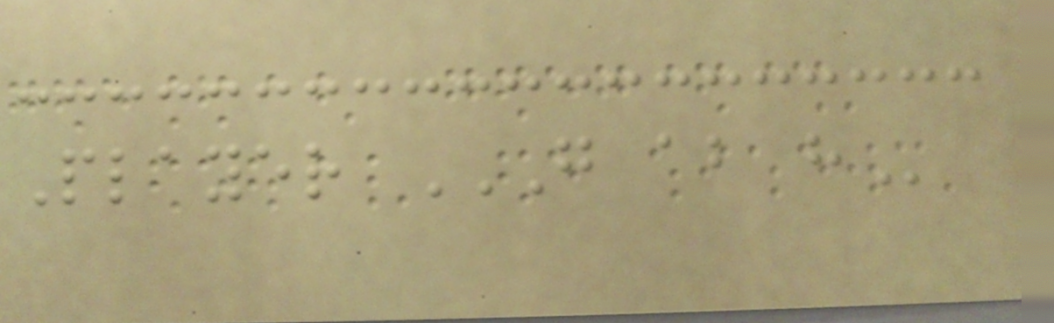Player G AB H
